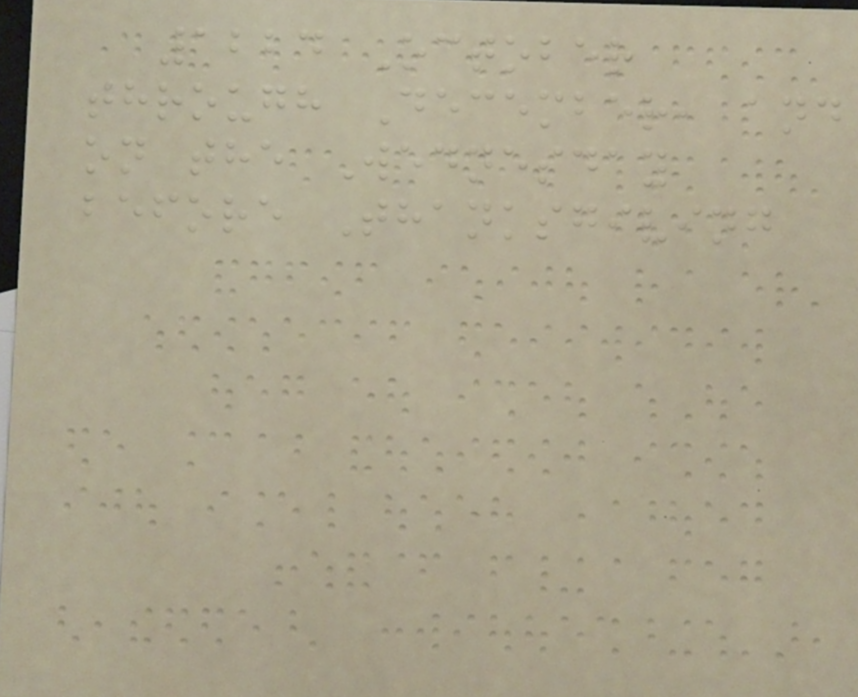1224 October
through December, and
on the Wednesday
before Thanksgiving
